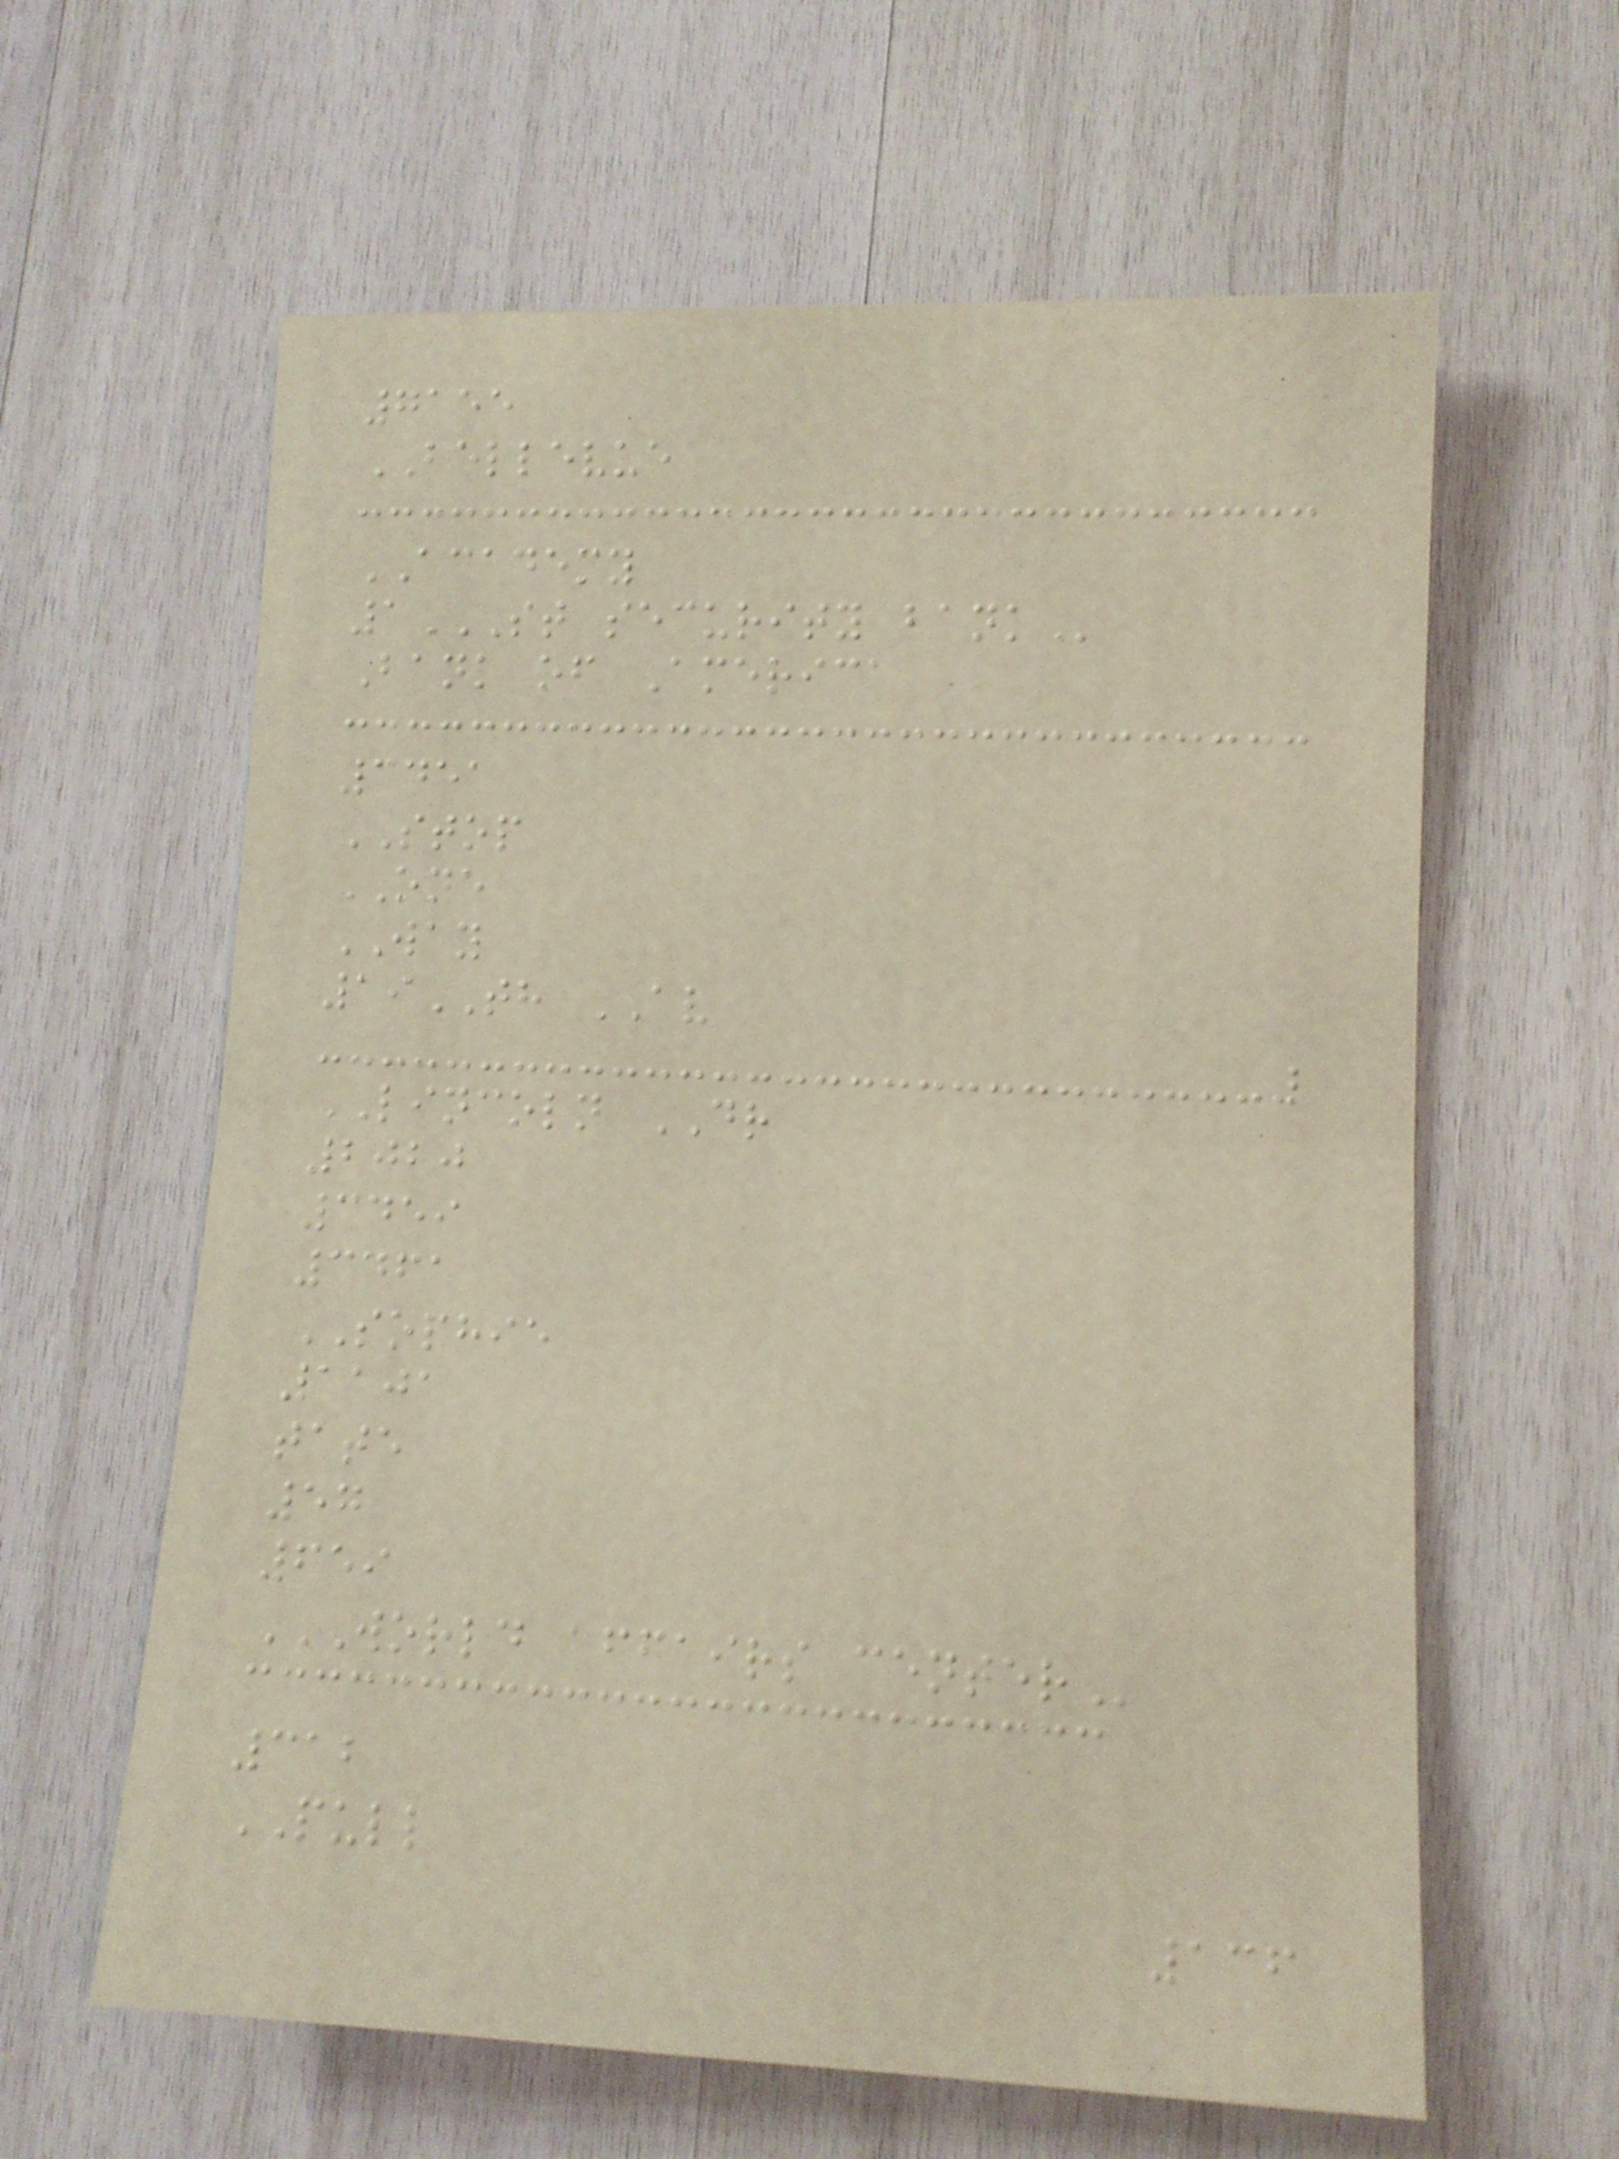7155
BELLEVUE
ACADEMY
1ST SECURITY BANK
Bank of America
3451
STOP
ONE
WAY
19TH AV
LINCOLN DR
2020
3459
3461
SOPHIE
1101
tate
57
659
WORLD AFFAIRS CENTER
312
PULL
136
